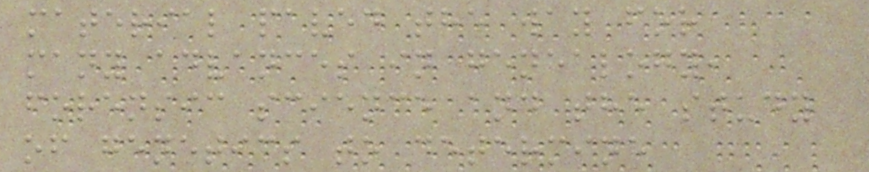material paved the way for
many advances in genealogy,
forensic science and the study
of genetics to determine
